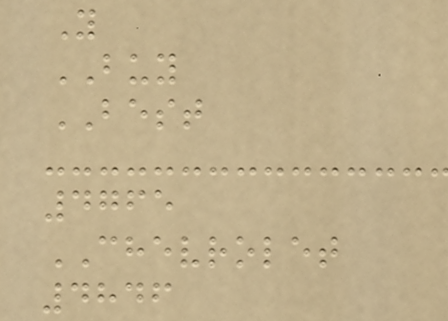Y
BUY
BEST
4765
CHEVROLET
4846
